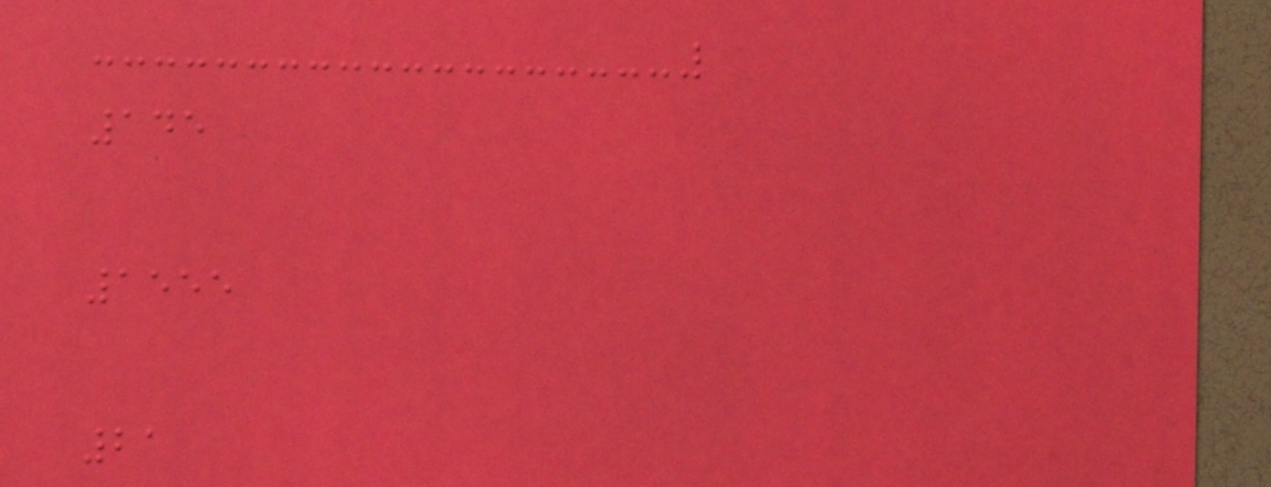145
1555
21
